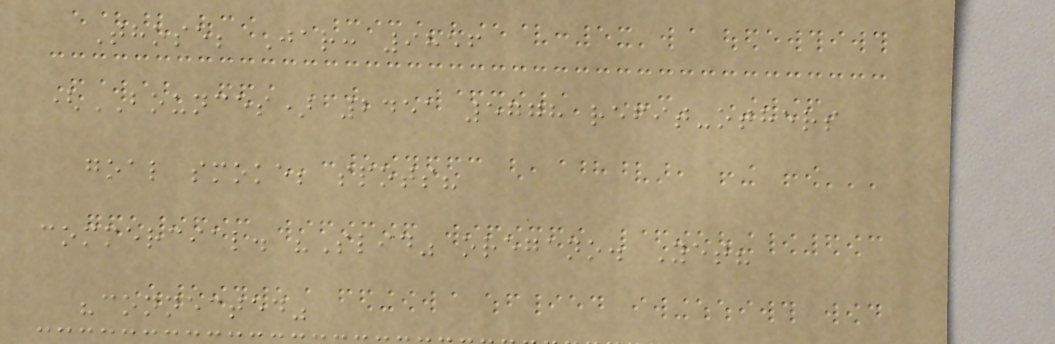Those; Jar: 9856
(BOUNCES) 2451 5778 refit-others
goal smoke; spots?
commercial. "Slid" oregano. Yet?
"connected"
